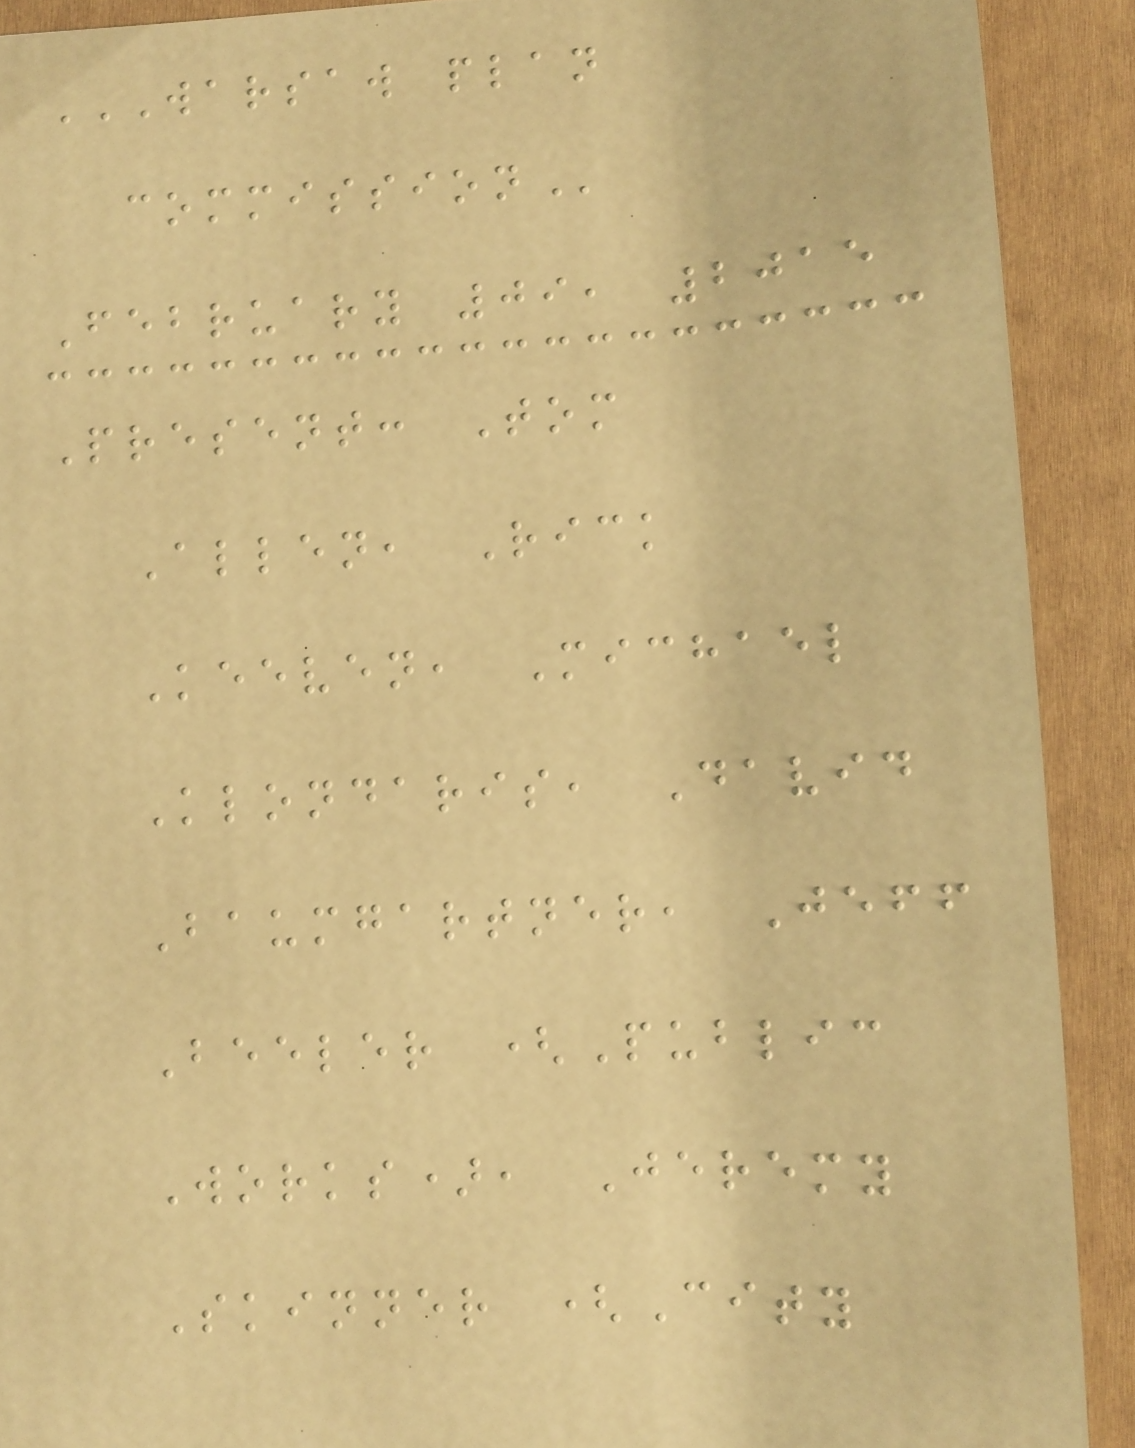WARSAW PLAN
COMMISSION
February 09, 2015
Present: Tom
Allen, Rick
Keeven, Michael
Klondaris, David
Baumgartner, Jeff
Beeler (Public
Works), Jeremy
Skinner (City
